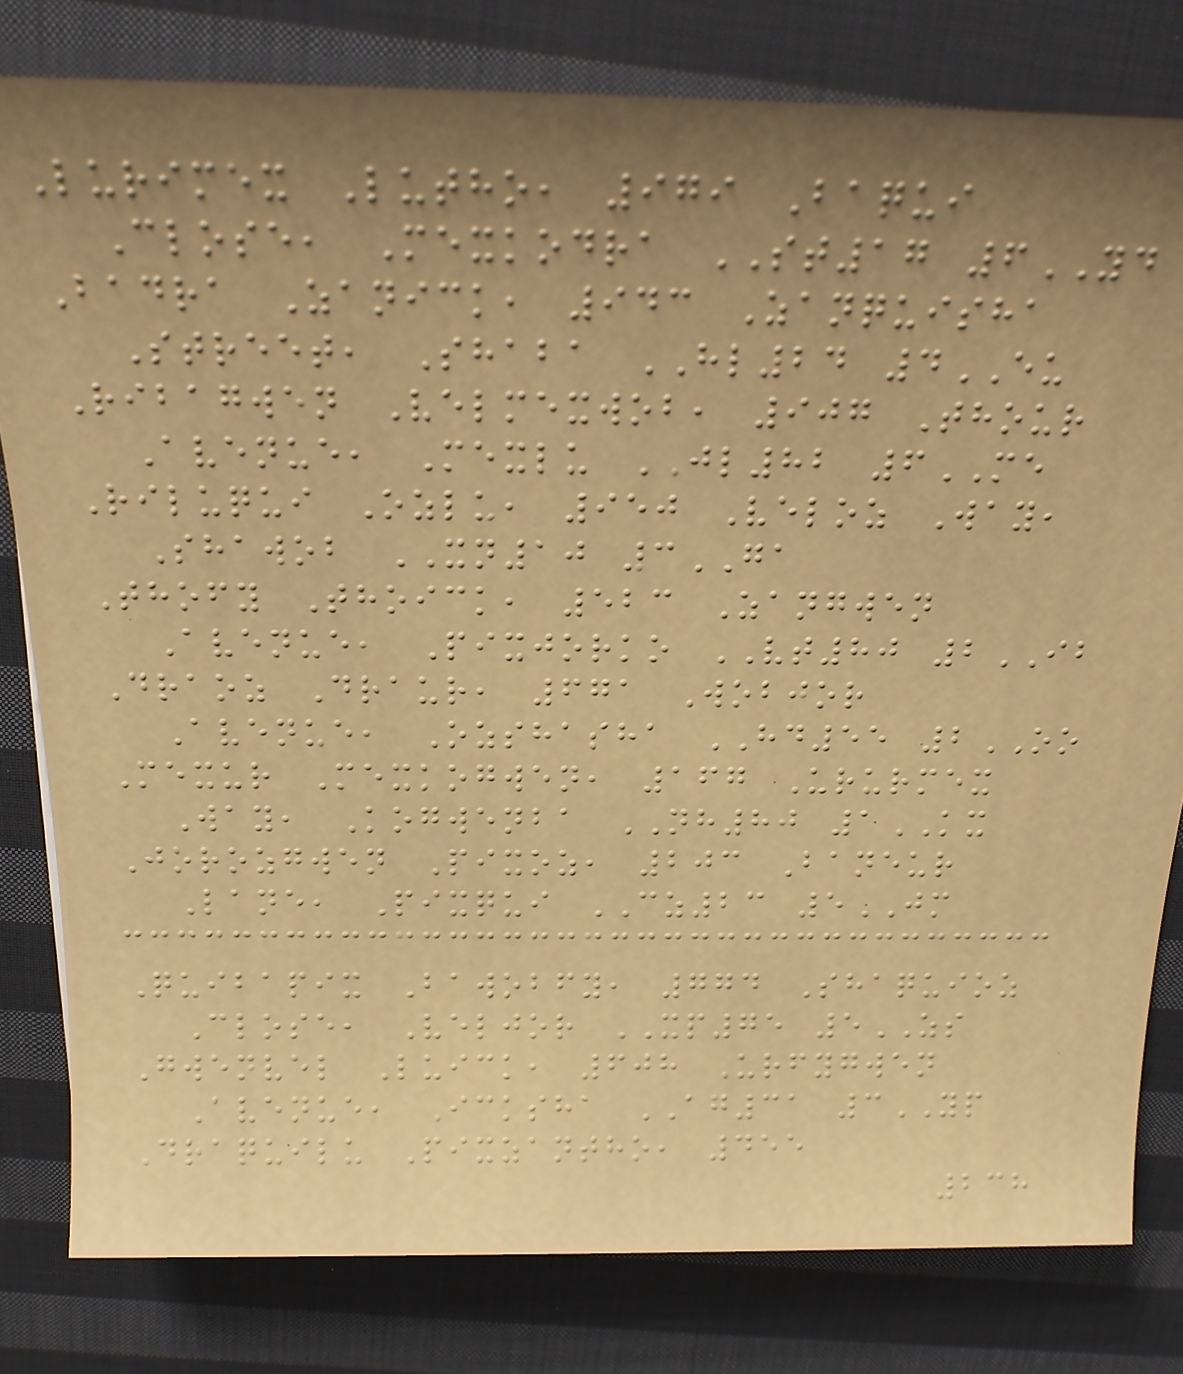Lurimex Lutho, 979 Baqui
Close, Mexkodra ST17 6YD
Badra Zanick, 943 Zanquisha
Street, Shaba HL24 4EU
Ribagwen Velmexwob, 907 Thour
Avenue, Mexlu JL82 6ME
Riluqui Ozlu, 950 Veloz Way,
Shawob XN10 3GA
Thofy Thoick, 523 Zangwen
Avenue, Pixjorko VT80 2IB
Draoz Draur, 671 Wobjor
Avenue, Ozshasha HD55 2OO
Mexur Mexkogwen, 167 Ururmex
Way, Kogwenba NH80 1KX
Jorozgwen Pixoz, 203 Baneur
Lane, Pixqui CZ23 5JM
Quibapix Bawobfy, 774 Shaquioz
Close, Veljor XP75 5ZS
Gwenvel Luick, 608 Urfygwen
Avenue, Icksha AG31 3YP
Draquilu Pixzantho, 455
238
